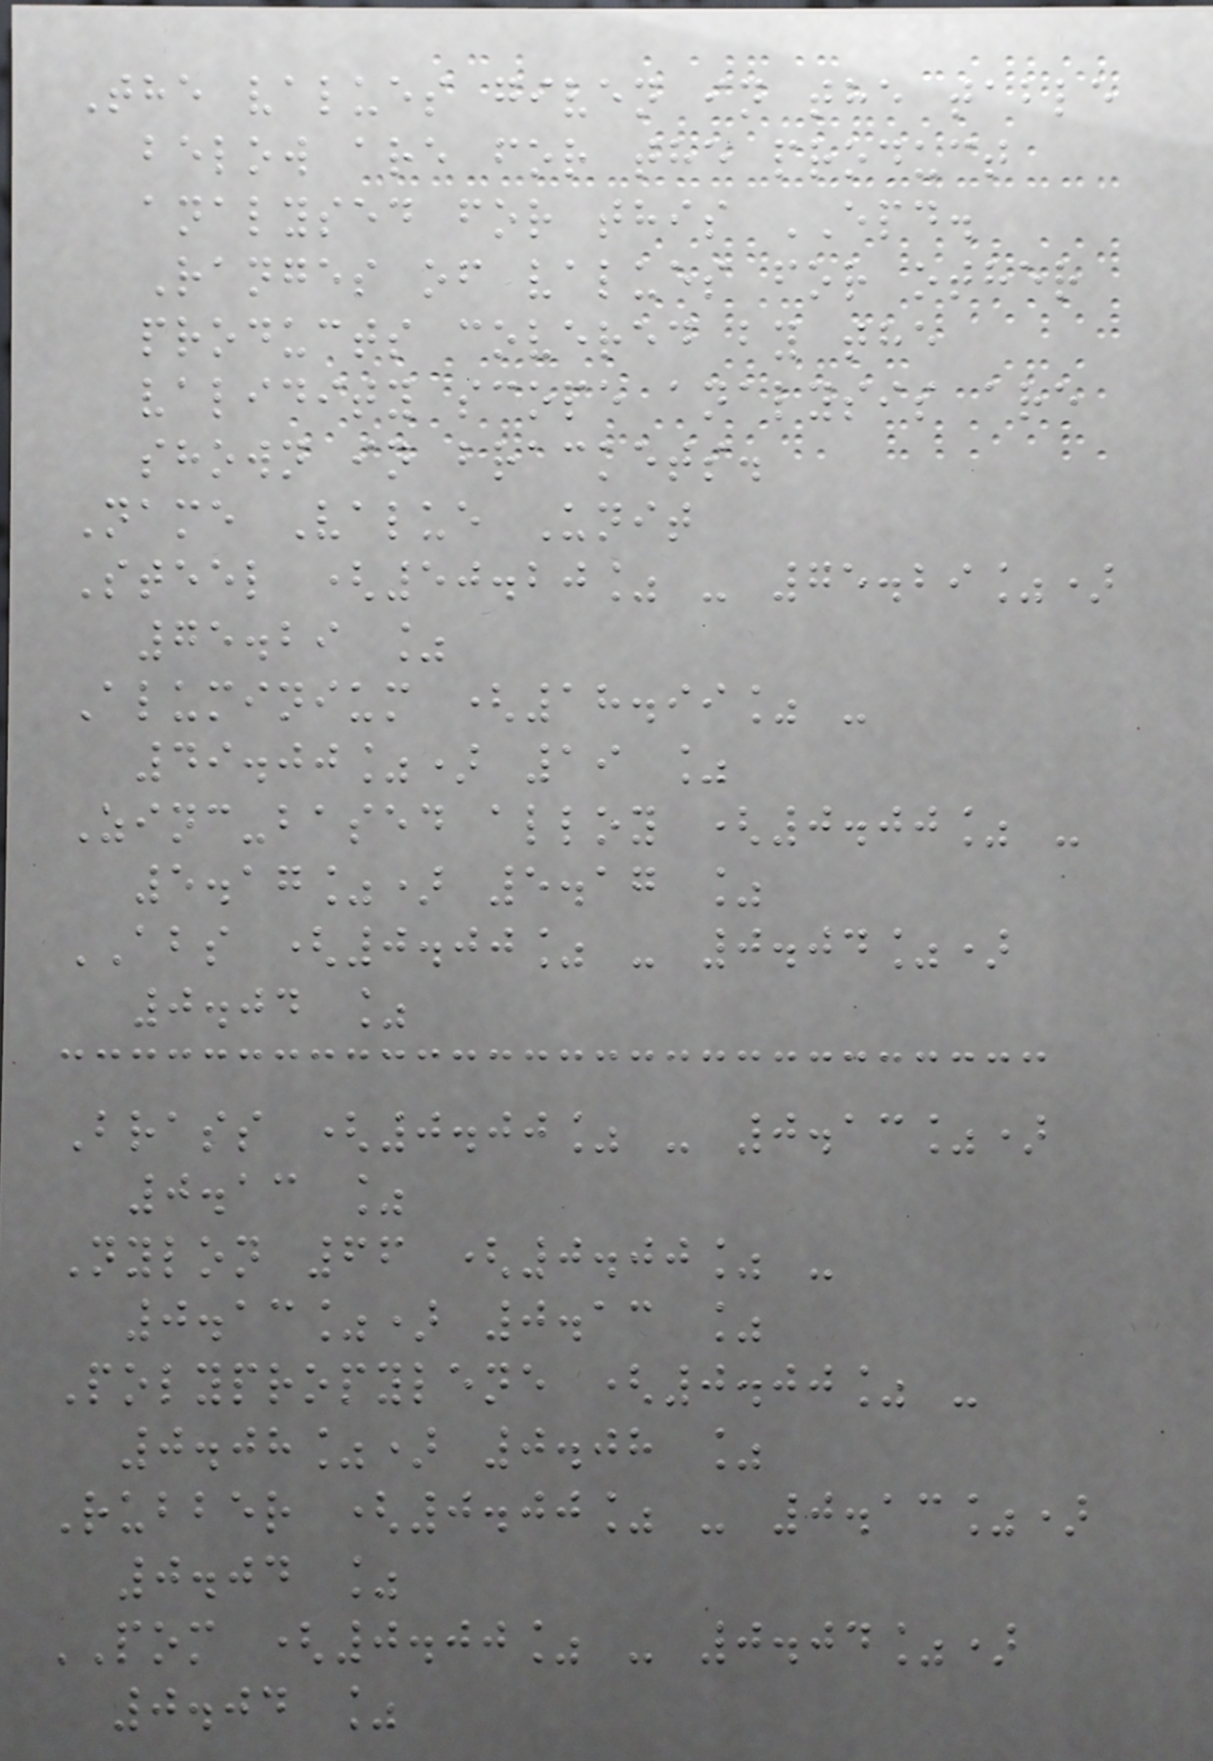The values given in the table
below are for the product
analysed for this EPD.
Ranges of values for other
products covered by the
validity scope analysis are
shown in brackets.
Name Value Unit
Steel (50.20% - 75.29%)
75.29 %
Aluminium (18.99% -
49.00%) 19 %
Zinc-based alloy (0.00% -
5.17%) 5.17 %
ABS (0.00% - 0.04%)
0.04 %
Brass (0.00% - 0.13%)
0.13 %
Nylon 66 (0.00% -
0.13%) 0.13 %
Polypropylene (0.00% -
0.08%) 0.08 %
Rubber (0.00% - 0.13%)
0.04 %
POM (0.00% - 0.04%)
0.04 %
